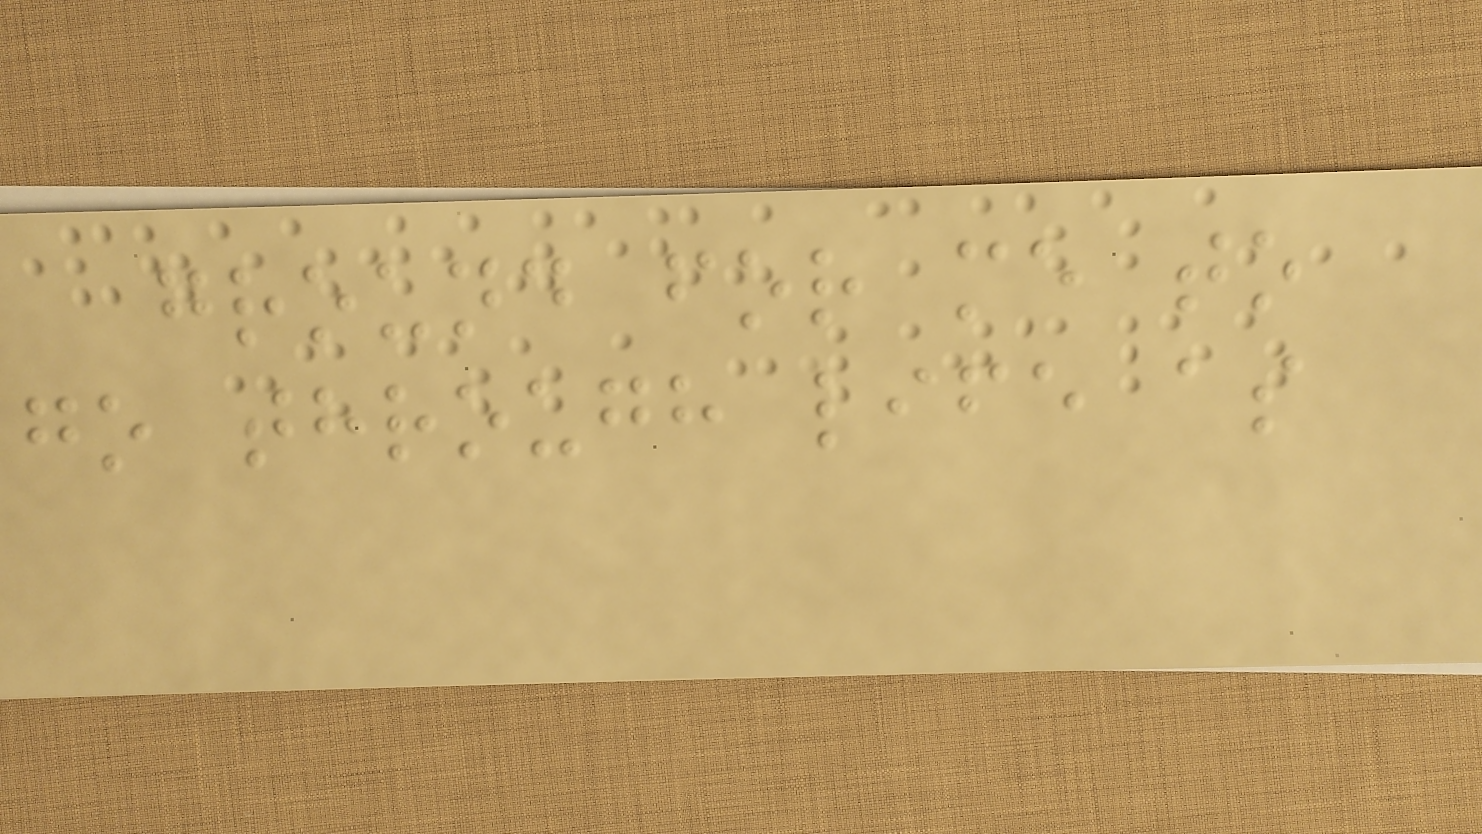ground for me to
go through life as
